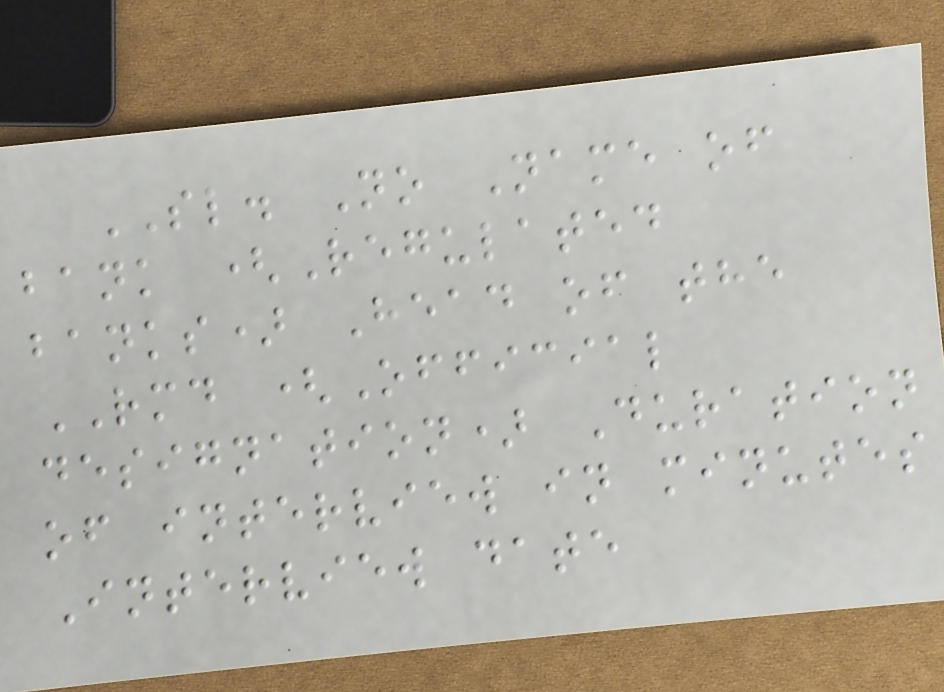SL. No Name of
bank (Regulated
banks) Head of the
RMD (Official
designation) Duration
of interview in minutes
Interview date
